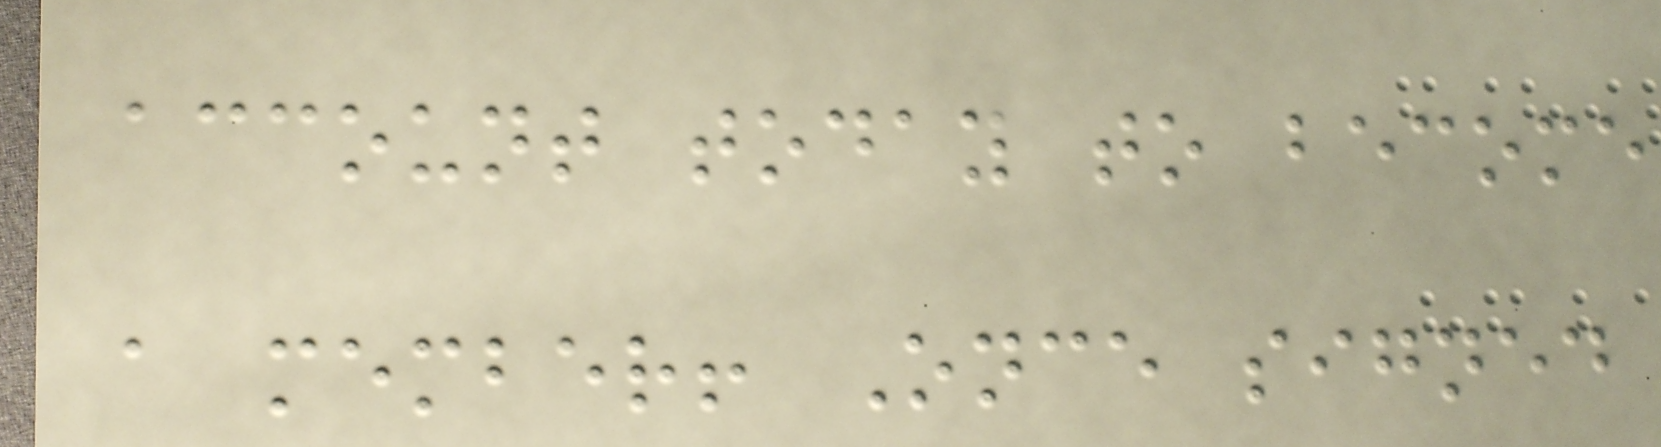account today to become
a member! Once signed
